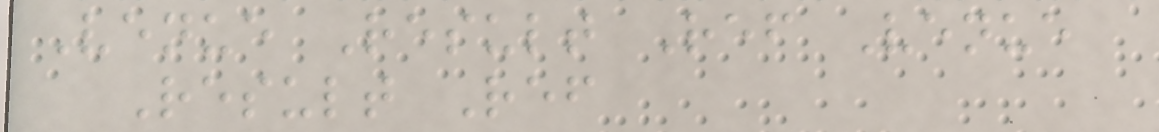Venue Result Ref Venue
Result Ref
